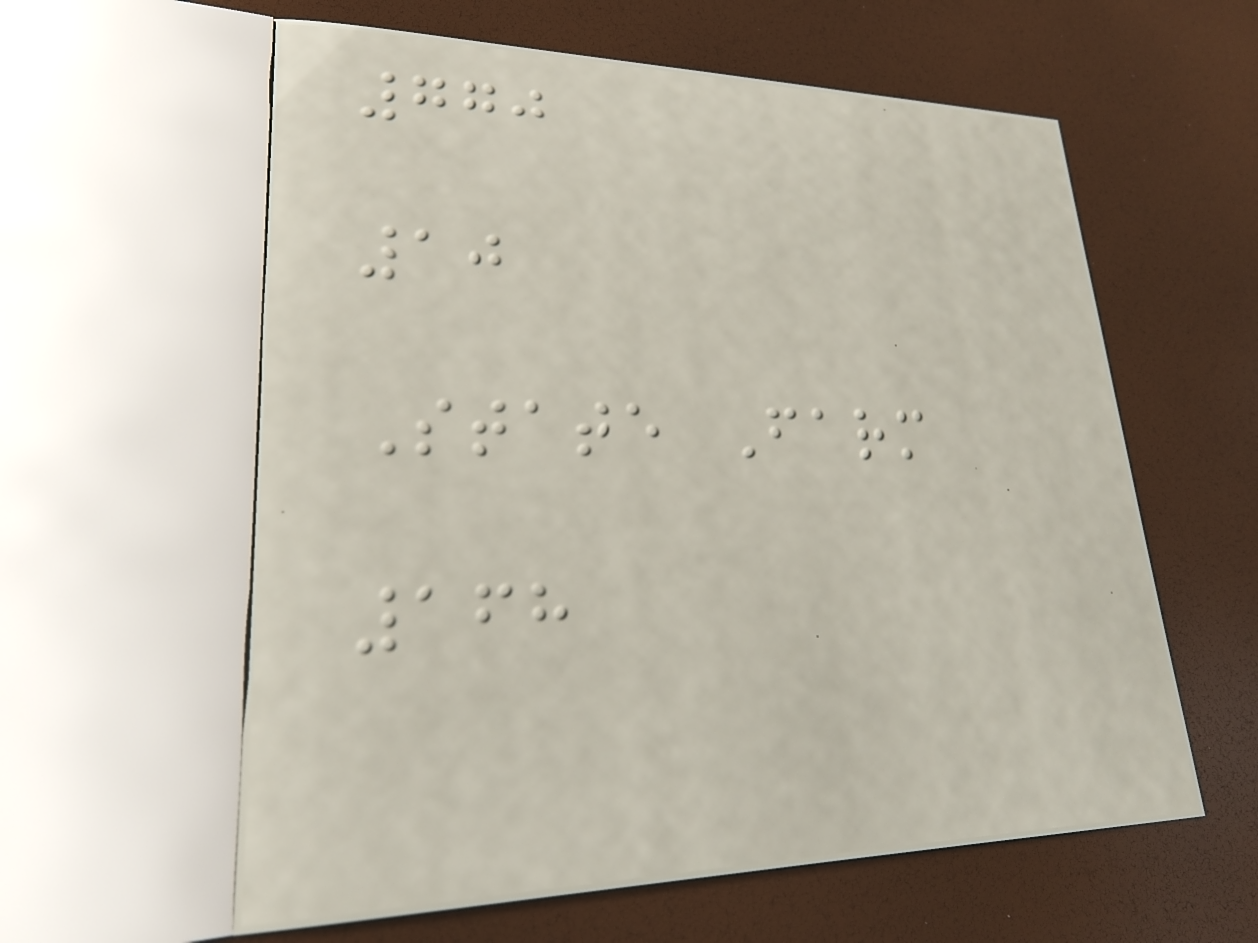770
10
State Farm
168
